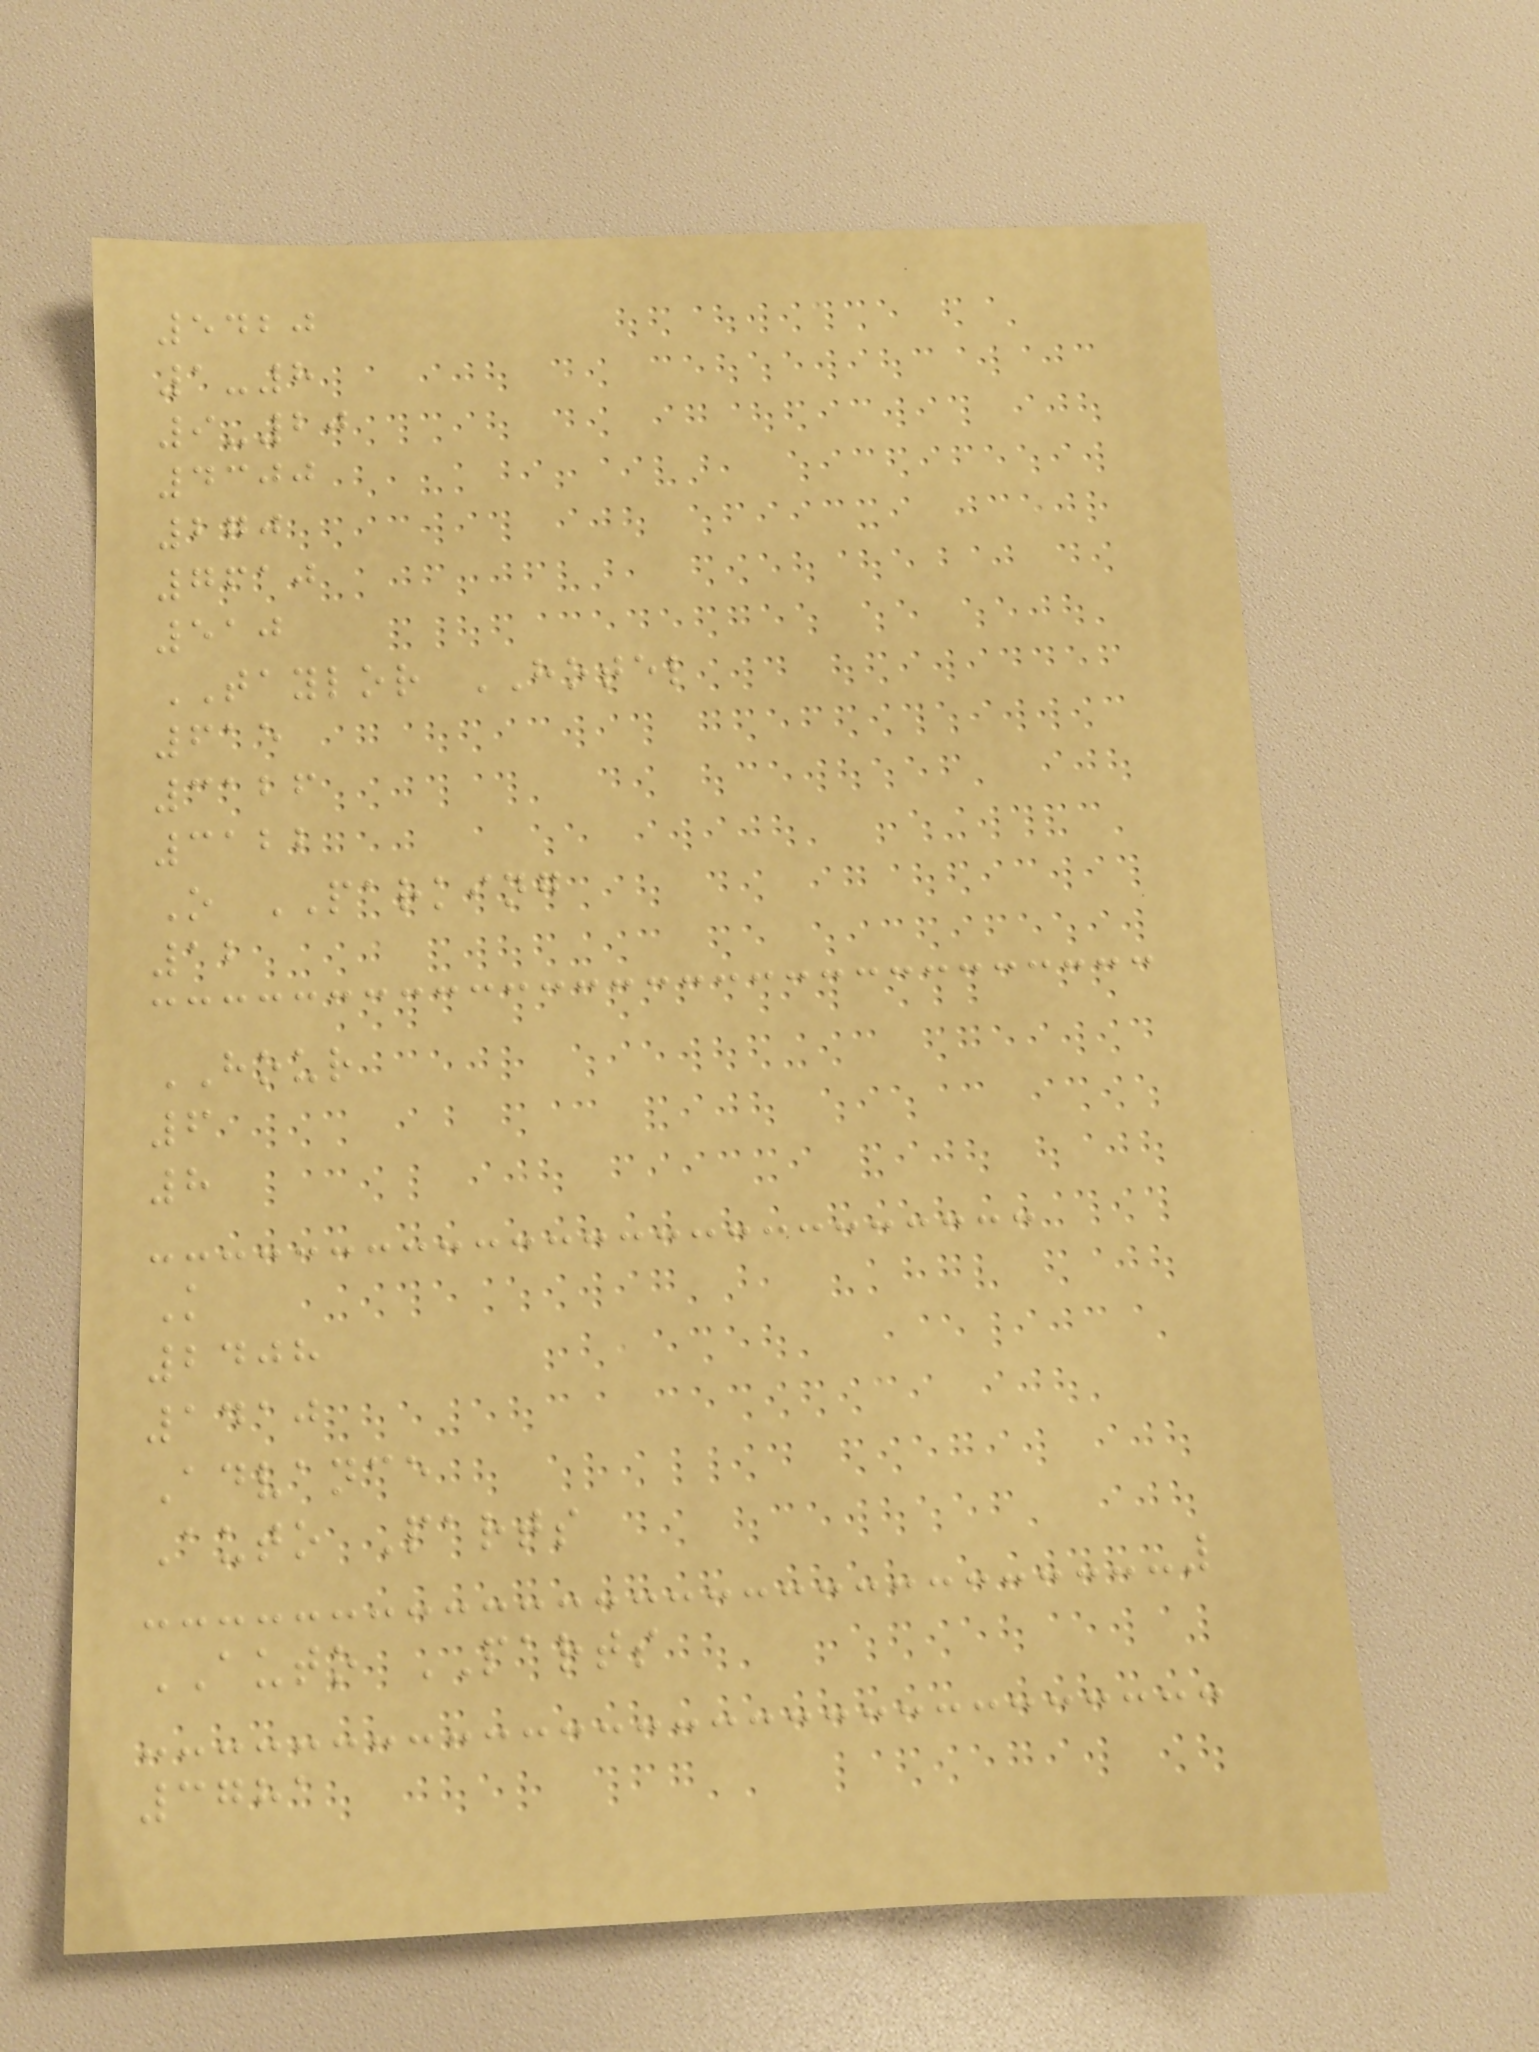5420
1-8
9-20
4300
270
7610
510
TAYLOR HOTEL
615
3126
3122
O PARKING
12
HOUR
6
8
K
2408
1410
Advance
Auto Parts
AUTO PARTS
3781
